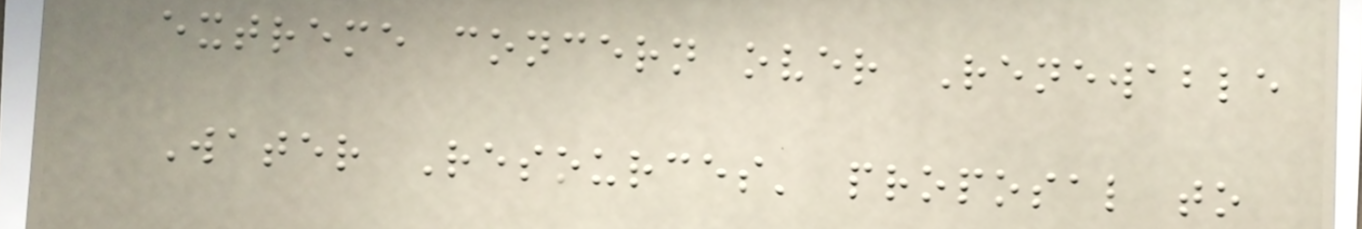extreme concern over Renewable
Water Resources' proposal to
